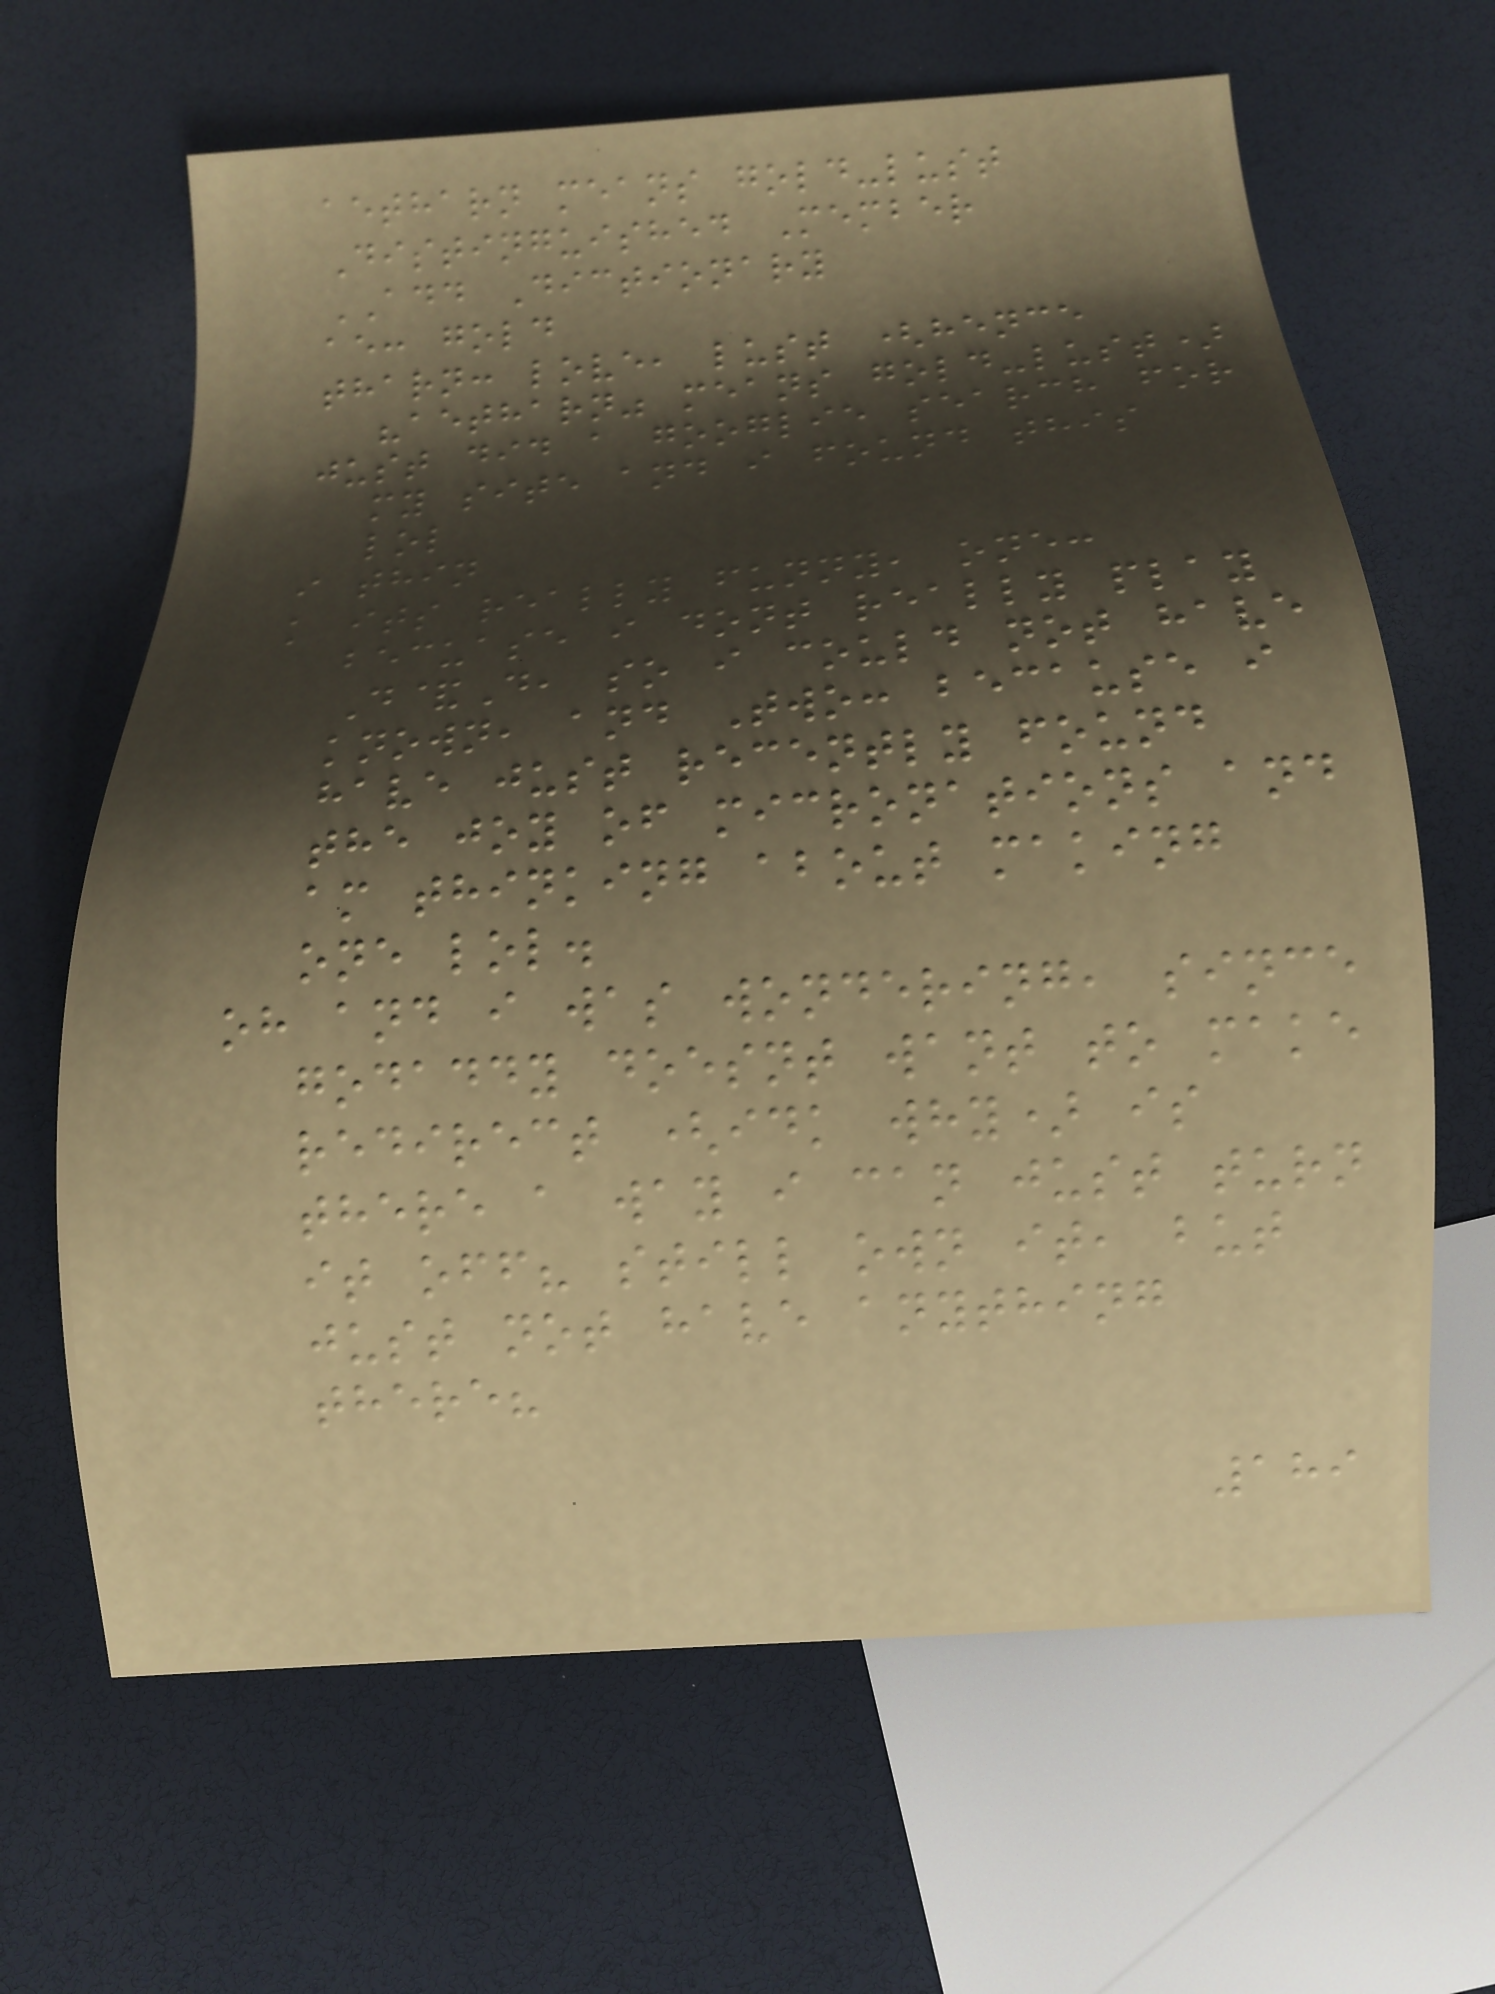aetharn means gold-lust
Distinguished Member
ADD Dictionary
ae: gold
tharn: love, lust (hence
"aetharn" means gold-lust)
just did a googlie search for
my site and i found this
lol
i thin
k its really funny, one:
becuase i dont really play
D&D, so i could not have
known, and Two: because i
have just recently found
the joy of micronations and
am thinking about making
one lol.
oh and i was wondering, since
godaddy doesnt want to make
redirect (idk why) is
there a way i can just turn
it off? still own it, but
just not have anything
there?
189
